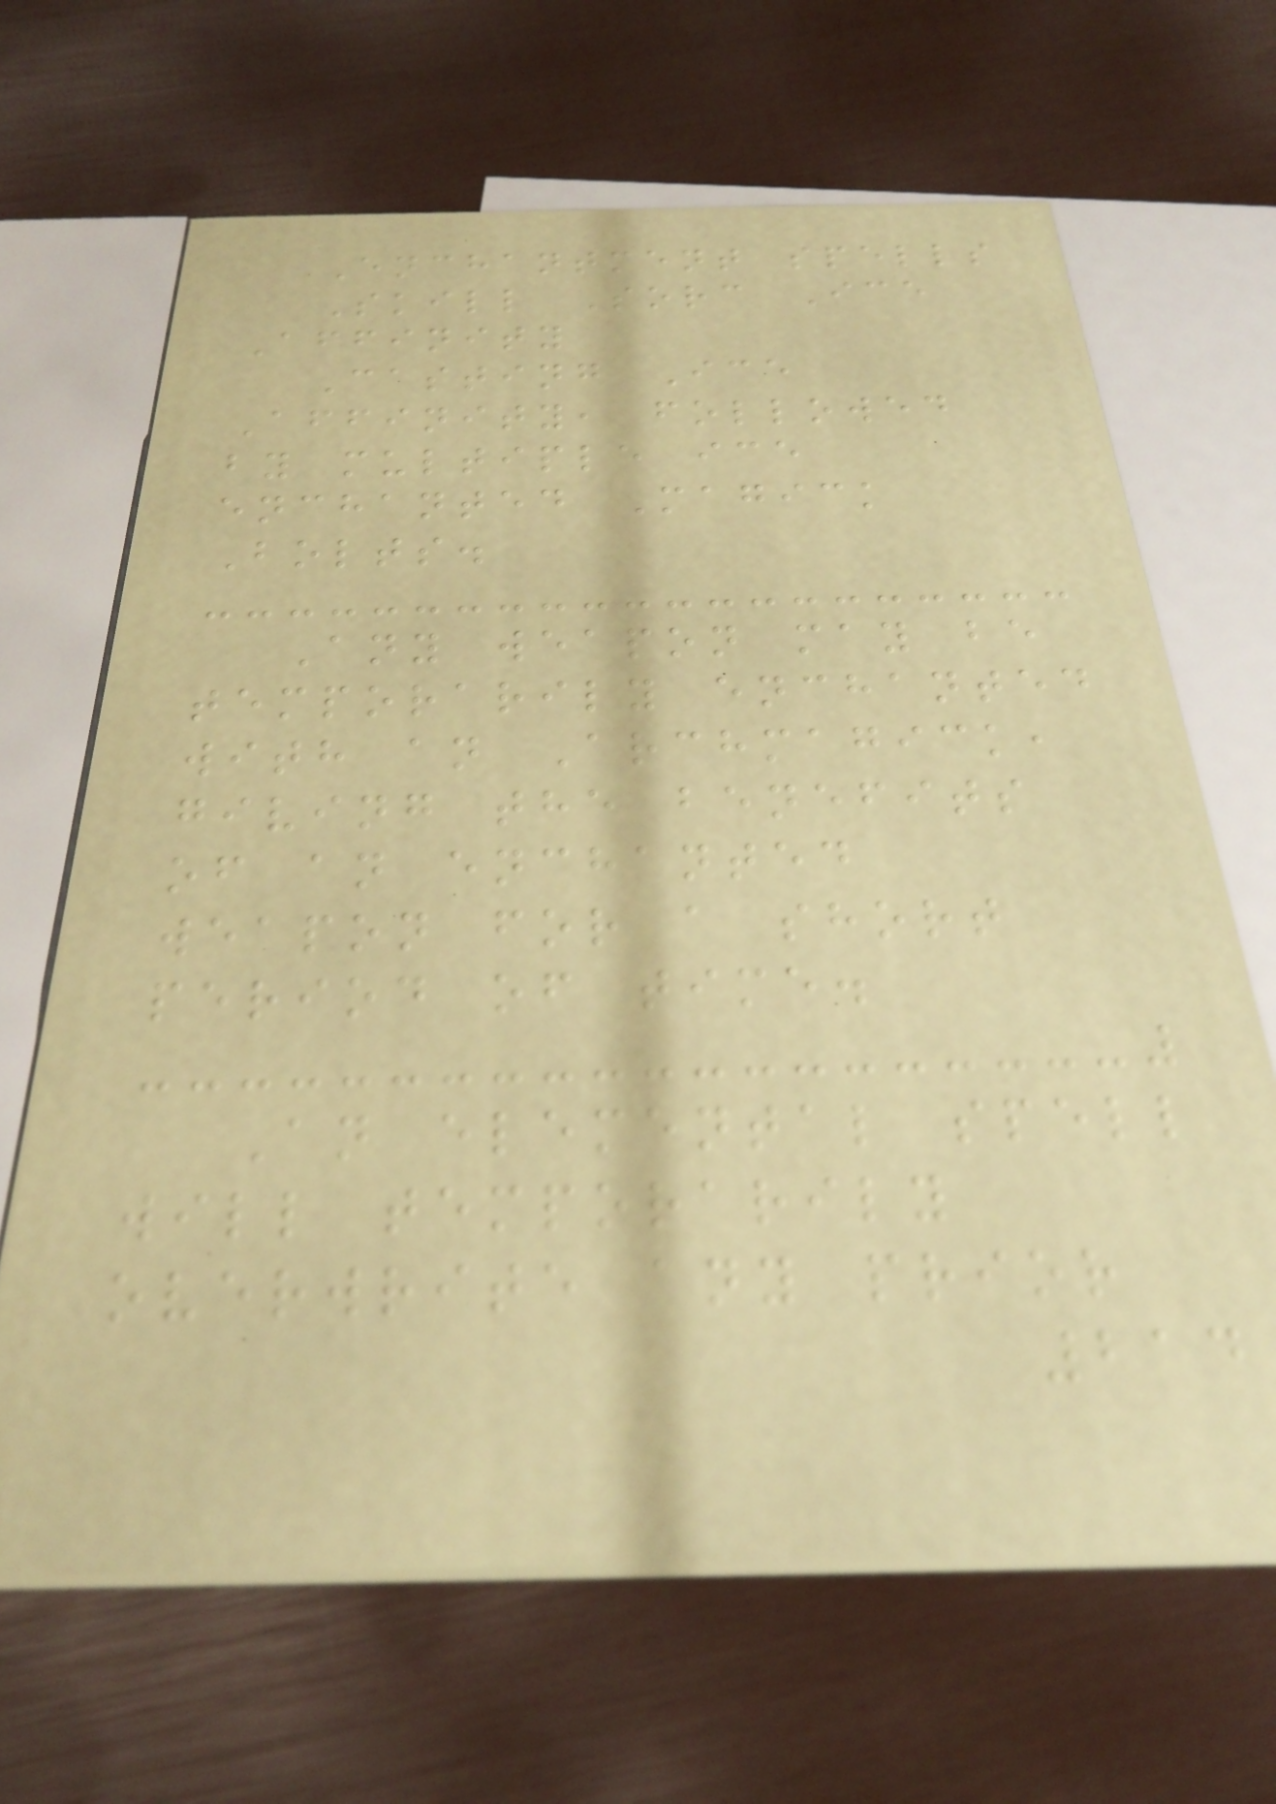Enchantment spells
Skill Sorc Ice
Affinity
Casting Ice
Affinity, followed
by multiple ice
enchanted Magick
Bolts.
Any weapon may be
temporarily enchanted
with an Archmagick,
giving the benefits
of an enchanted
weapon for a short
period of time.
An elemental spell
will temporarily
overwrite any prior
214
